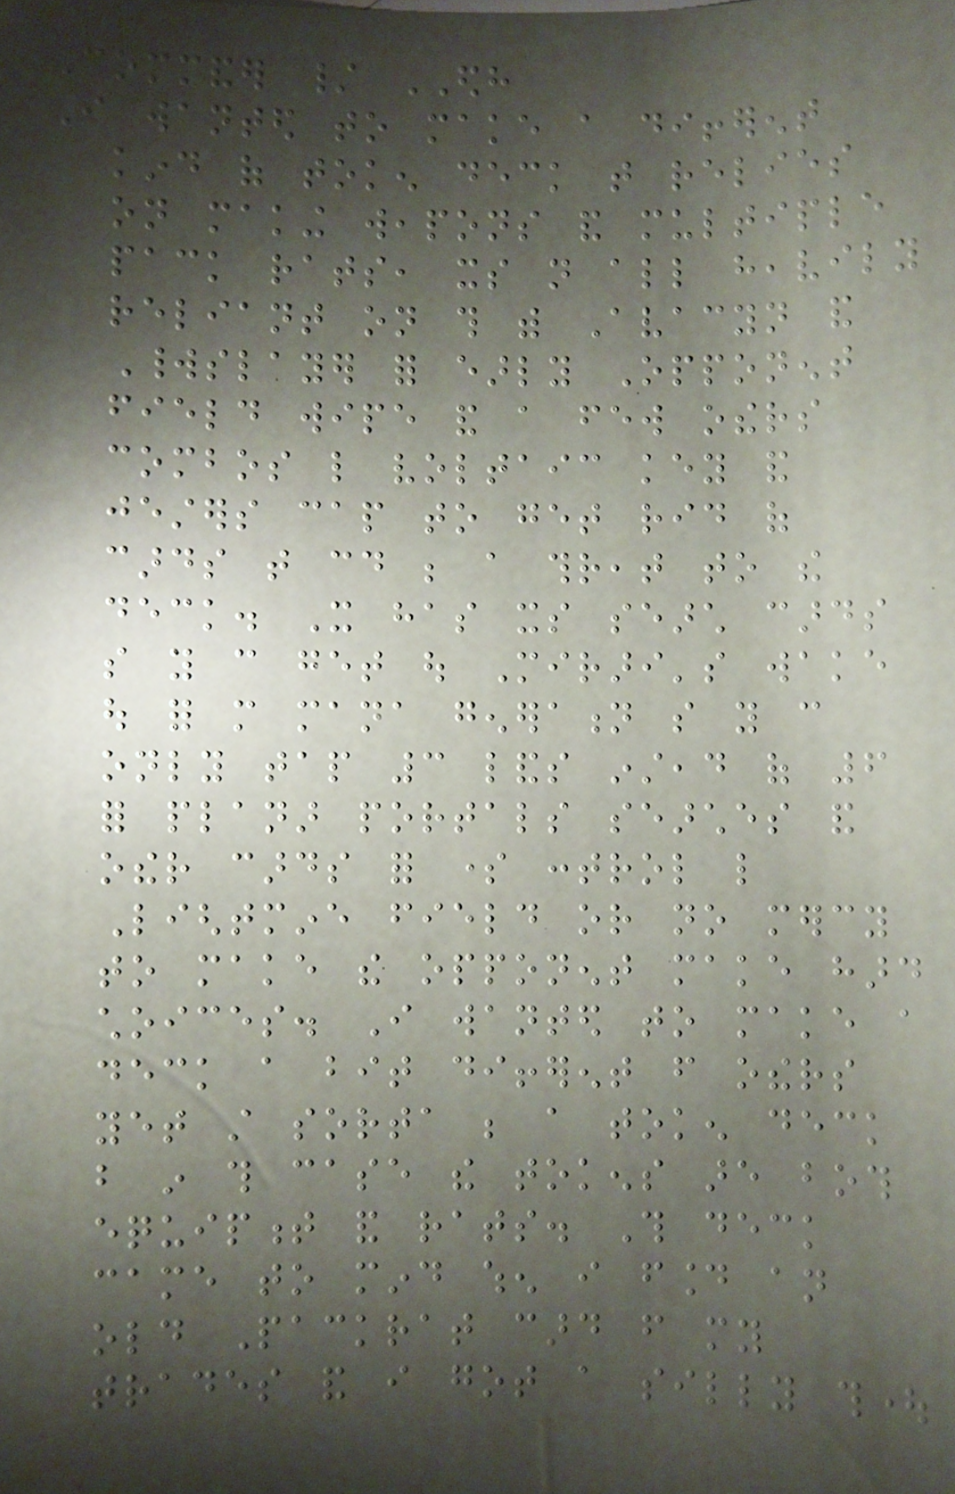Commander / EDH
I wanted to make a different
kind of token deck that relies
on making weapons and multiple
pack rats, its not all heavily
reliant on this with Avacyn and
Worldslayer for early Opponent
field wipe and a few others
combos like voltaic key and
jesters cap to get rid of
cards that could be a threat to the
deck. It has its search cards
so you can get out Mirari's wake
out for more mana generation so you can
only tap 3 lands instead of 6
for planar portals searches and
other cards for some control like
Lightmine field or no mercy
to make the opponent make hard
choices. I wanted to make a
deck a bit different from others
yet still sorta be a token deck
but in this case the tokens are both
equipment and rats. This deck
came to mind when i found an
old Packrat card from my
trades and i got a silly thought
